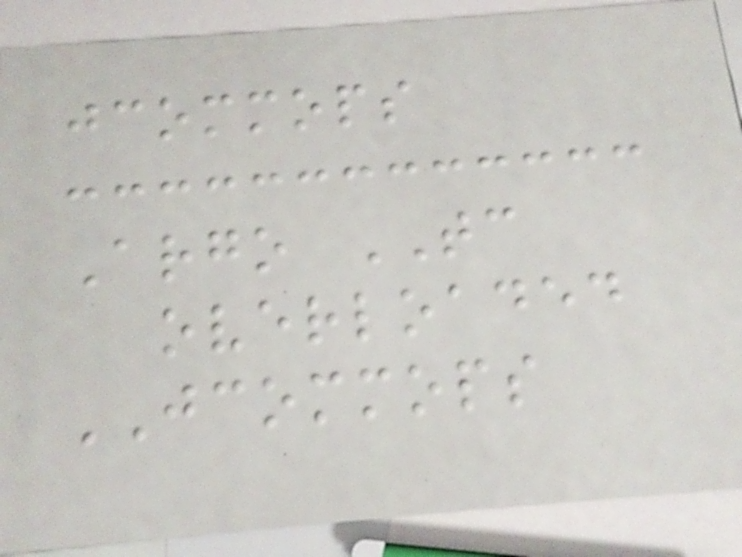jcommops
Argo TC
overloaded
JCOMMOPS
